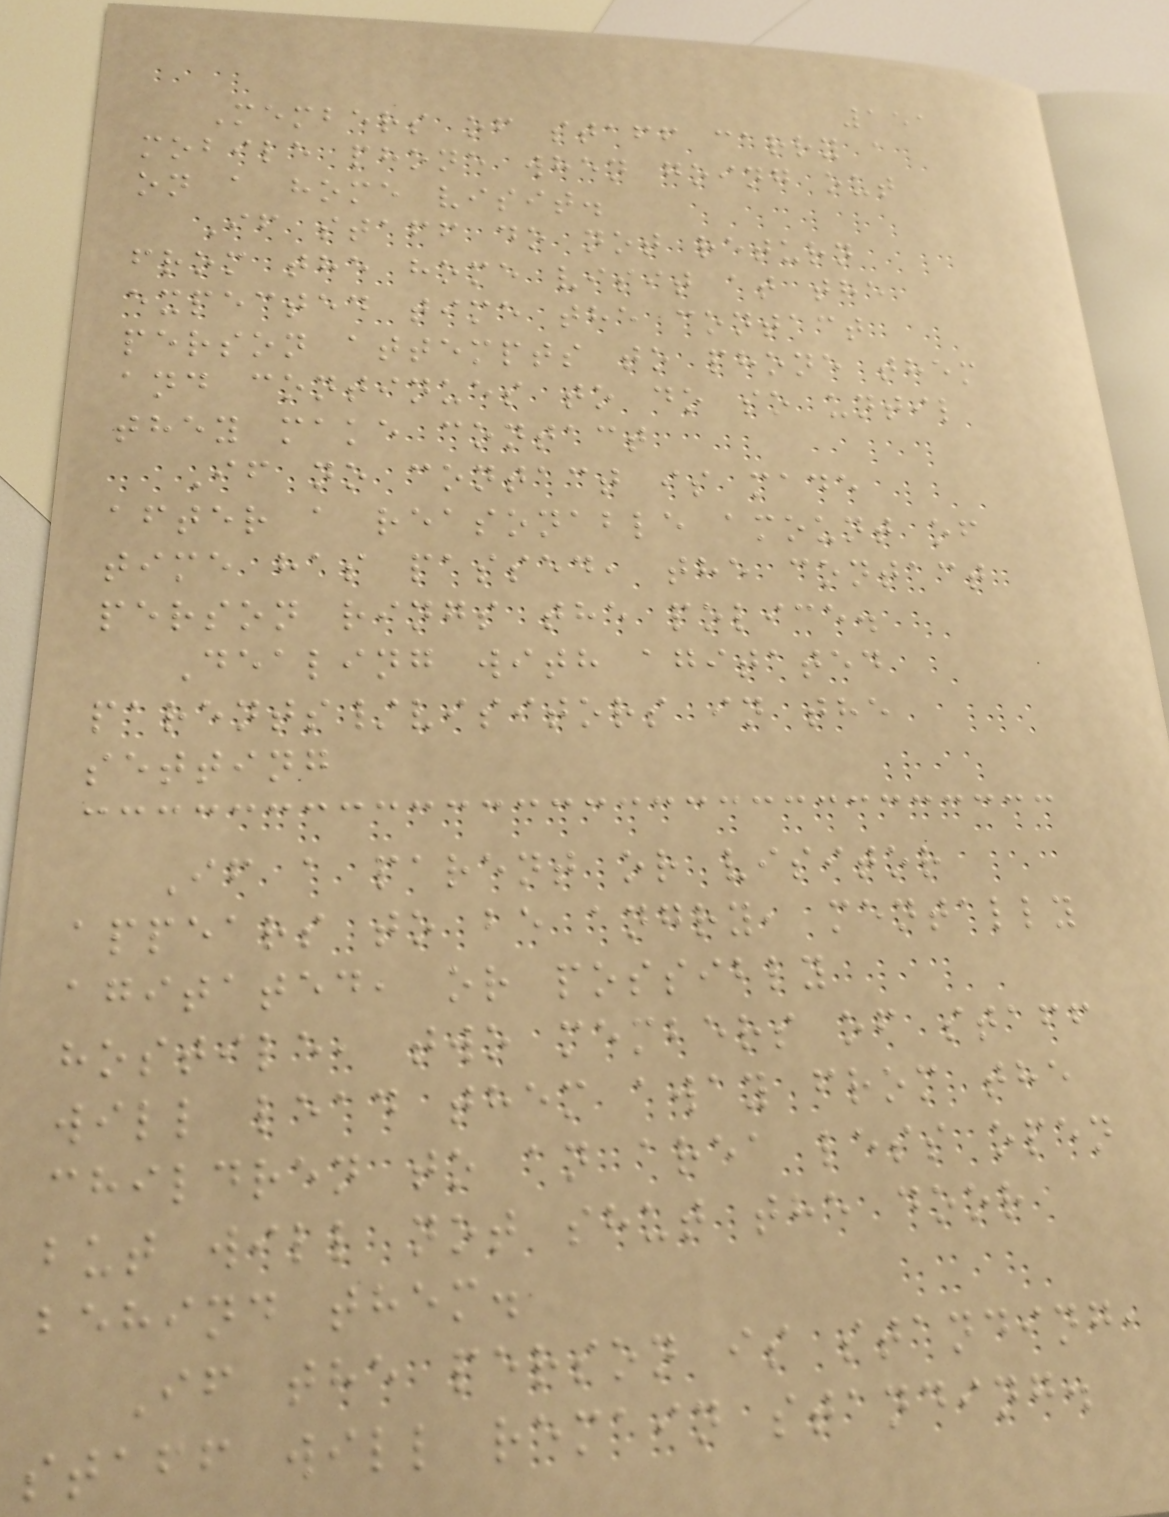151
Members of staff carry a
mobile phone when going out
on a home visit.
If staff do not return
from the home visit at the
expected time the contact
person attempts to phone them
and continues to do so until
they make contact
If no contact is made
after a reasonable amount of
time has passed, the contact
person rings the police.
Dealing with agitated
parents/visitors in the
setting
If a parent or visitor
appears to be angry, mentally
agitated, or possibly
hostile, two members of staff
will lead them away from the
children to an area less open
but will not shut the door
behind them.
If the person is standing,
staff will remain standing.
